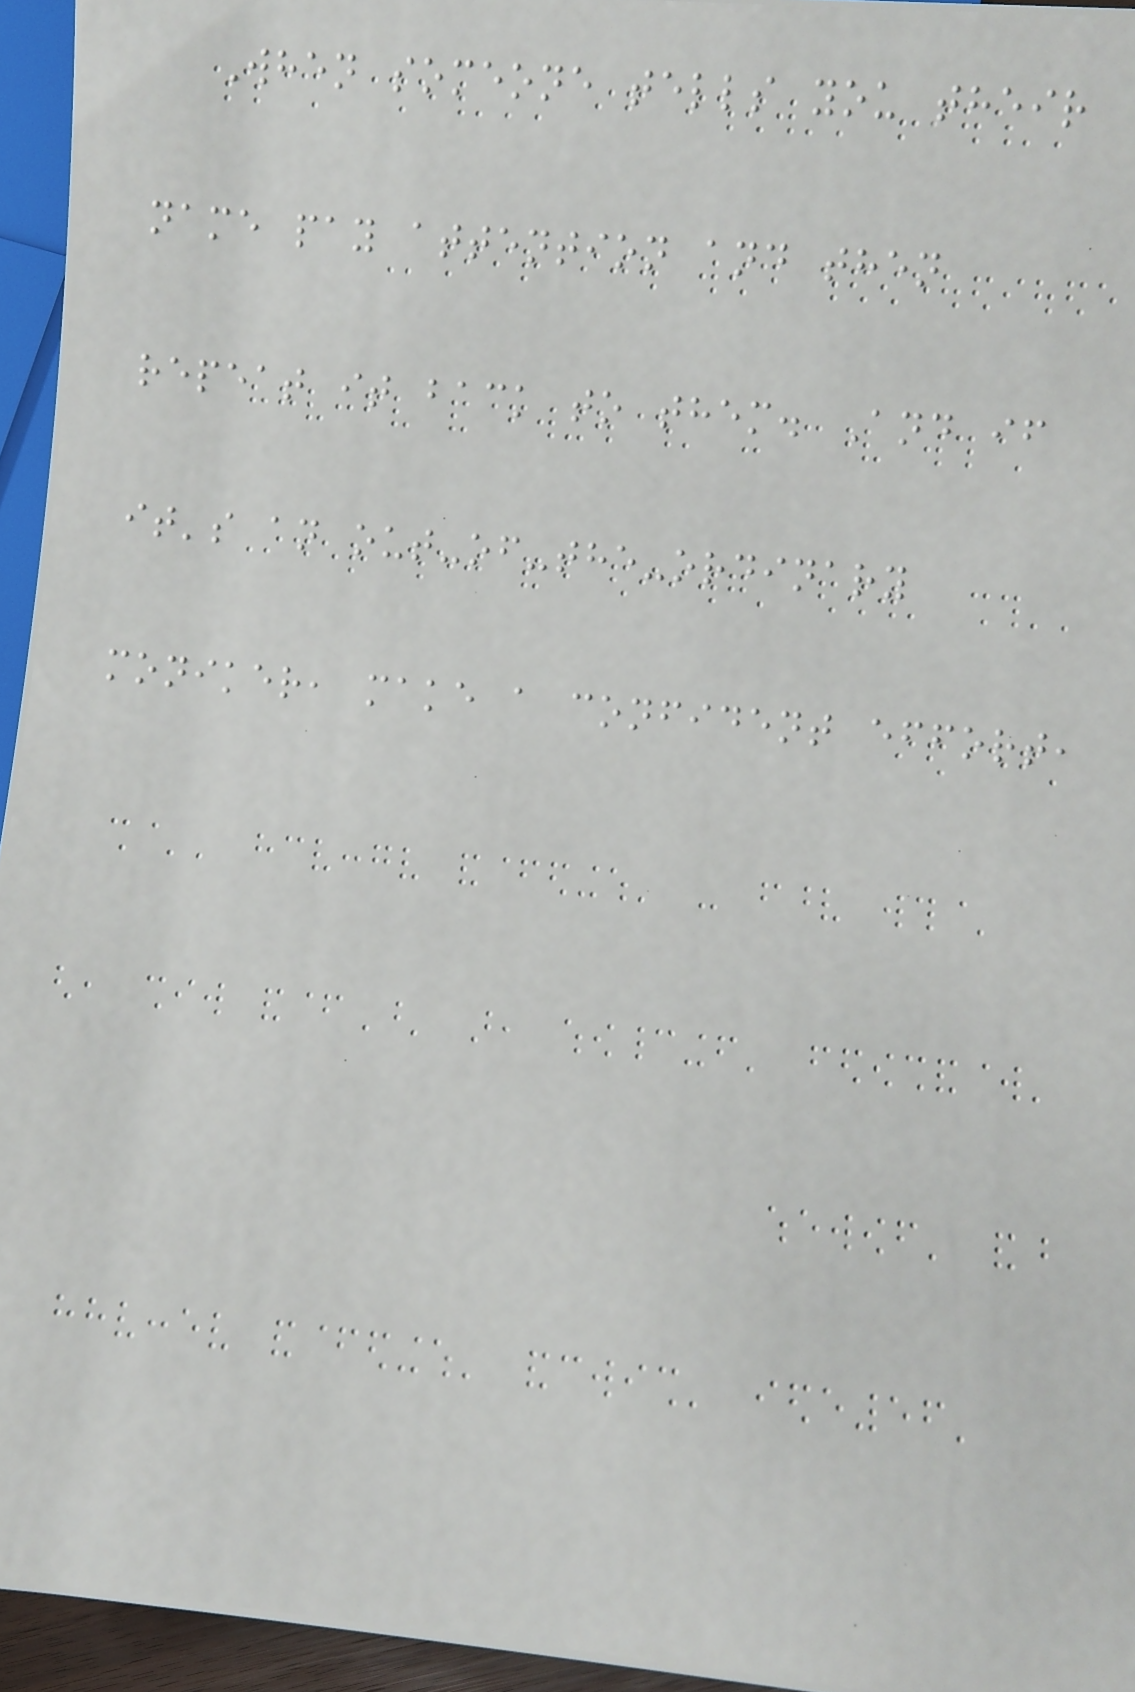When someone tells you their
name pay attention and then
repeat it back to them. And if
it's an out-of-the-ordinary
moniker, make a confident effort,
